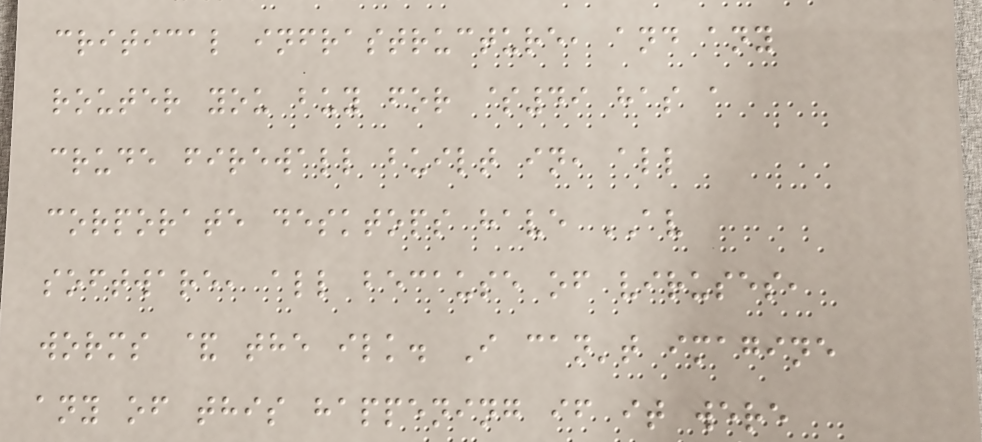critical infrastructure, and any
router you buy for $49 has a
crude firewall built in, all
corporate desktops have AV
software, all because of viruses,
worms & the ilk. I can't imagine
any of this happening if it were
